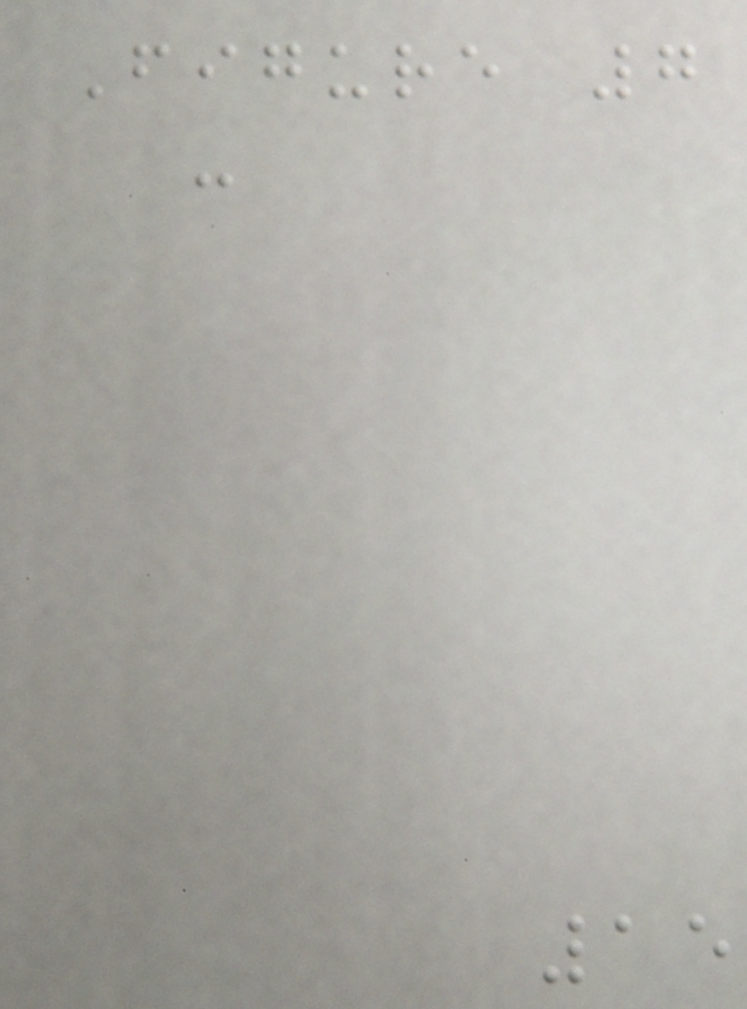Figure 7
-
15
